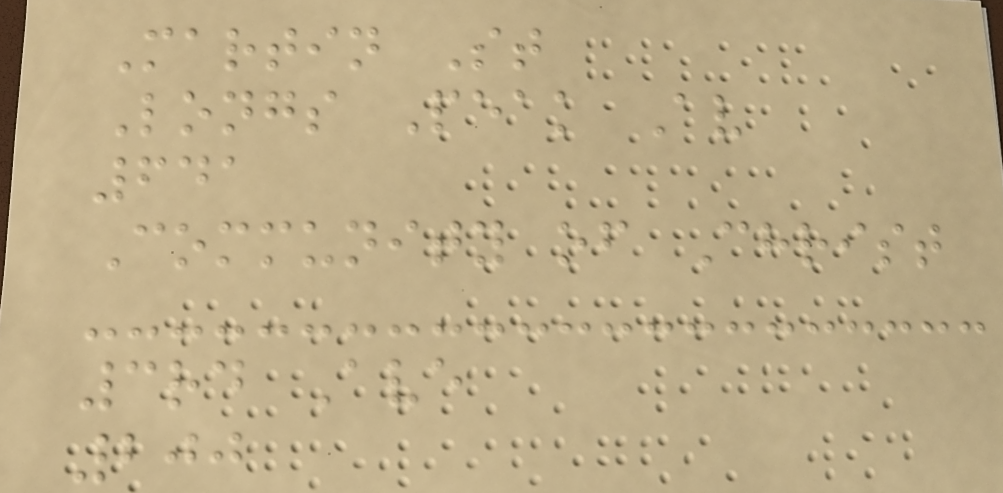Martin St
Longs Peak Av
641
Community of Christ
3rd Ave
200
